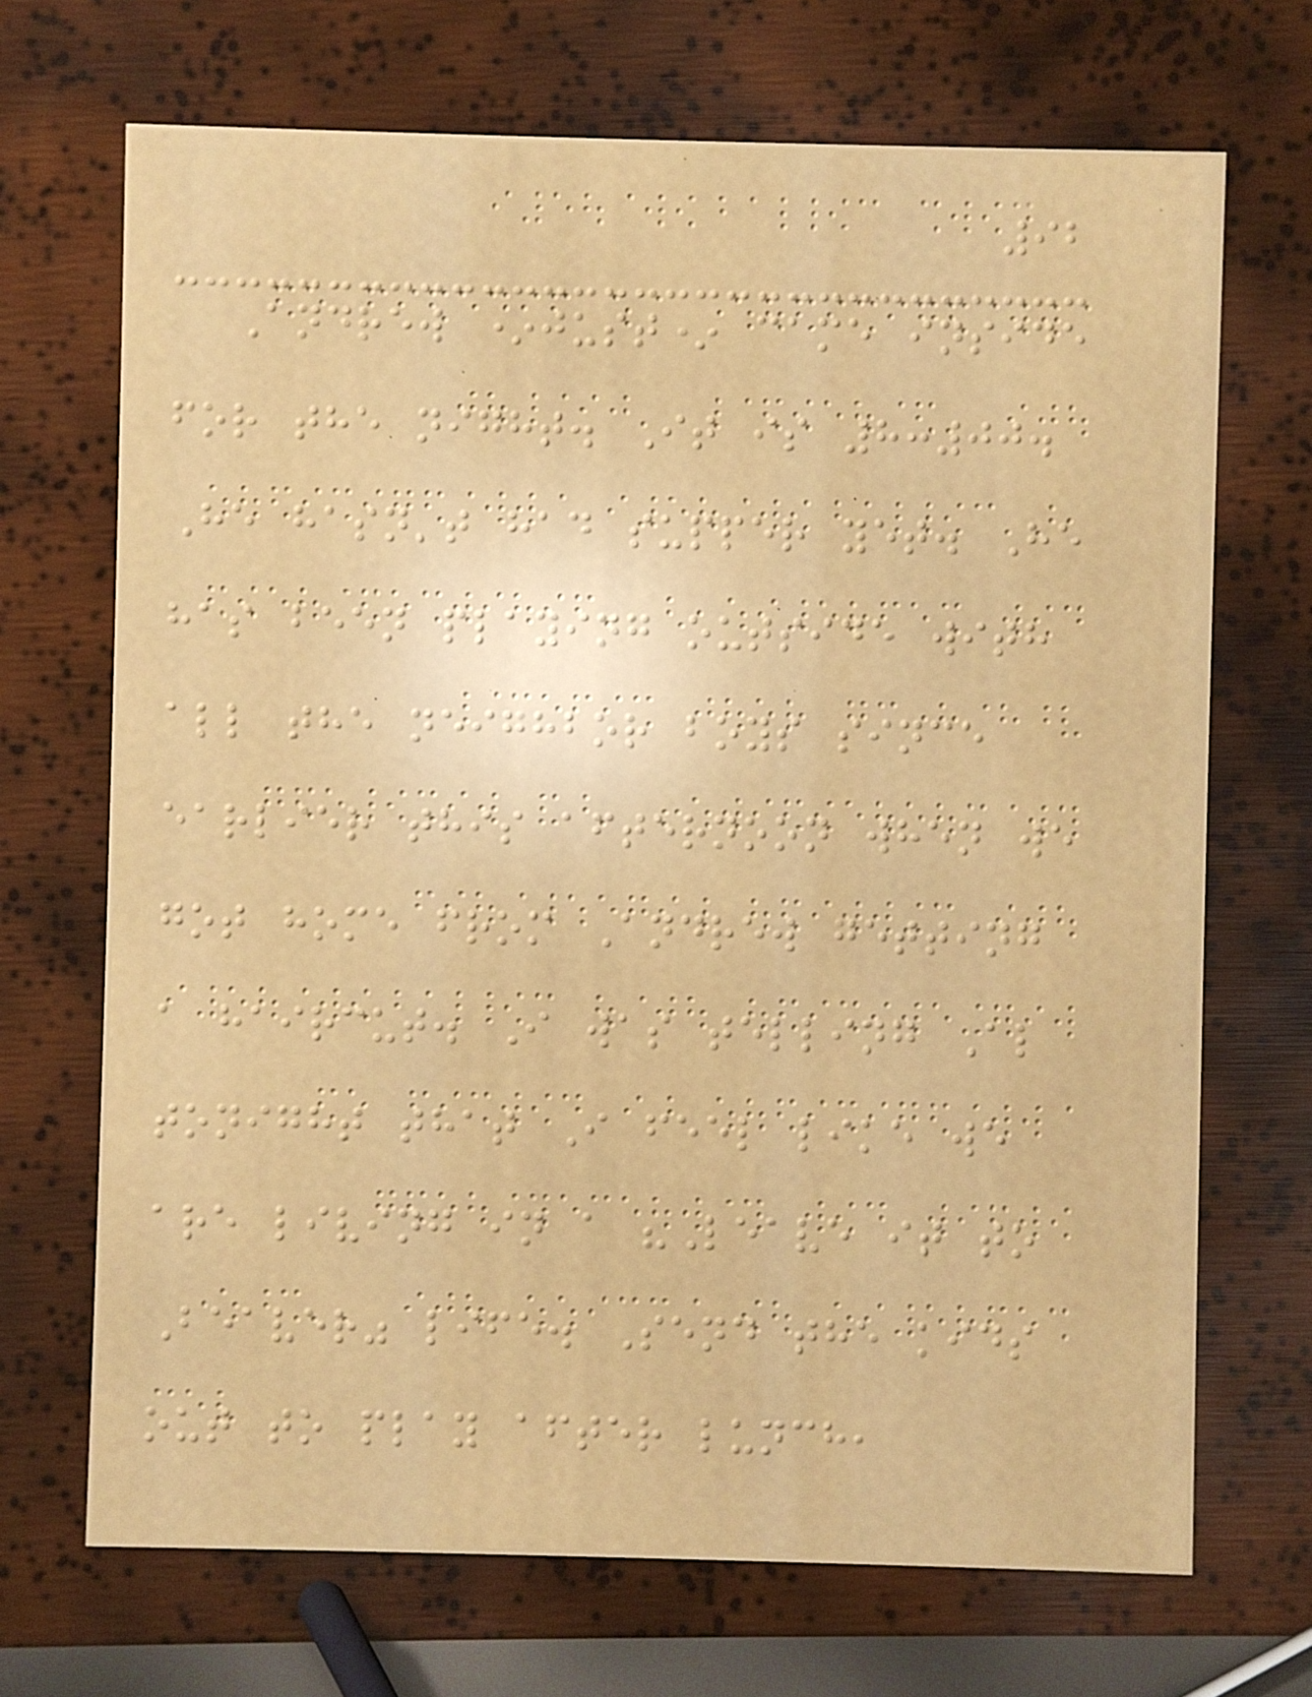92
Andrew *just* came inside
for the night. It is 8:00.
He hasn't had supper yet. He
has been playing outside with
all the neighbor boys since
earlier this afternoon when we
got home from Andrew getting
a haircut. I was telling Al
tonight that I feel like we
are living in a "Leave it to
Beaver" life. Send the kids
out to play after lunch,
